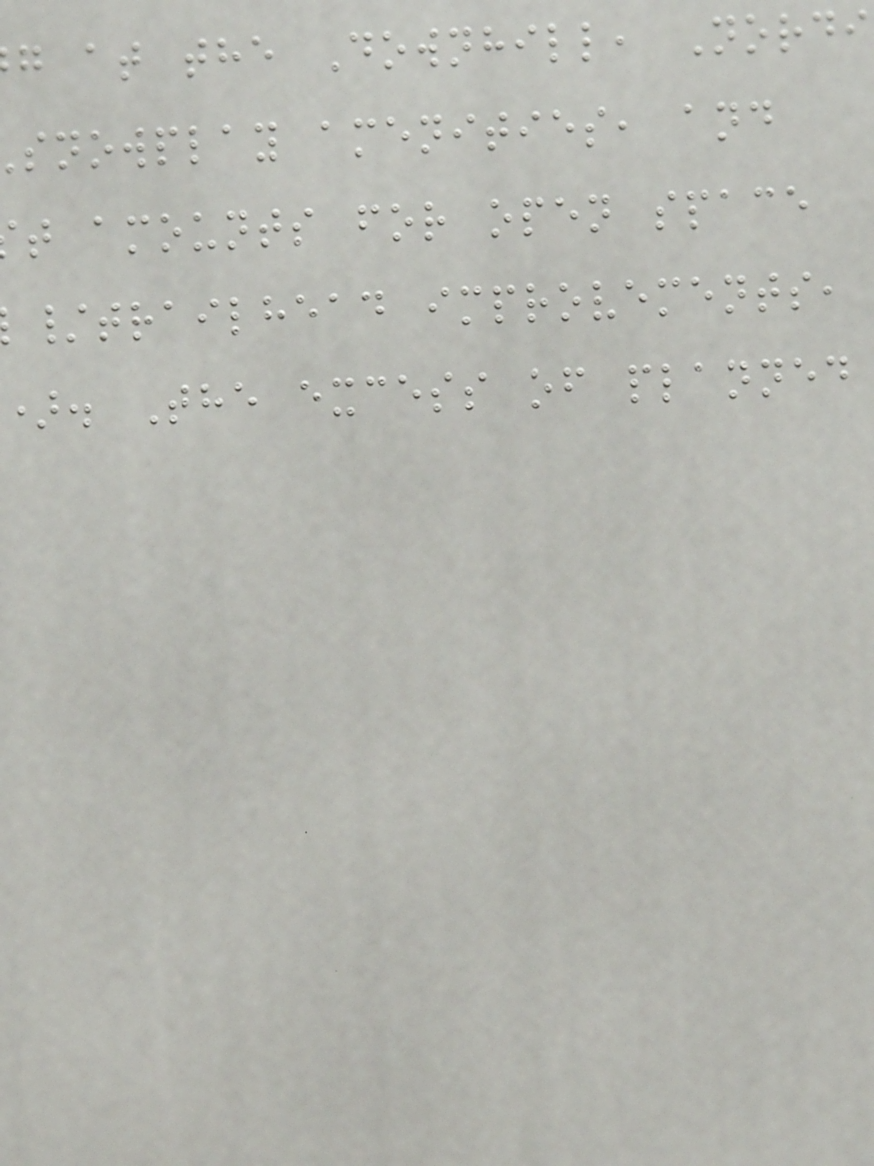g at the Downhill, Nordi
snowplay amenities, and
t amounts for open space
/trailhead improvements,
). The excess of planned
